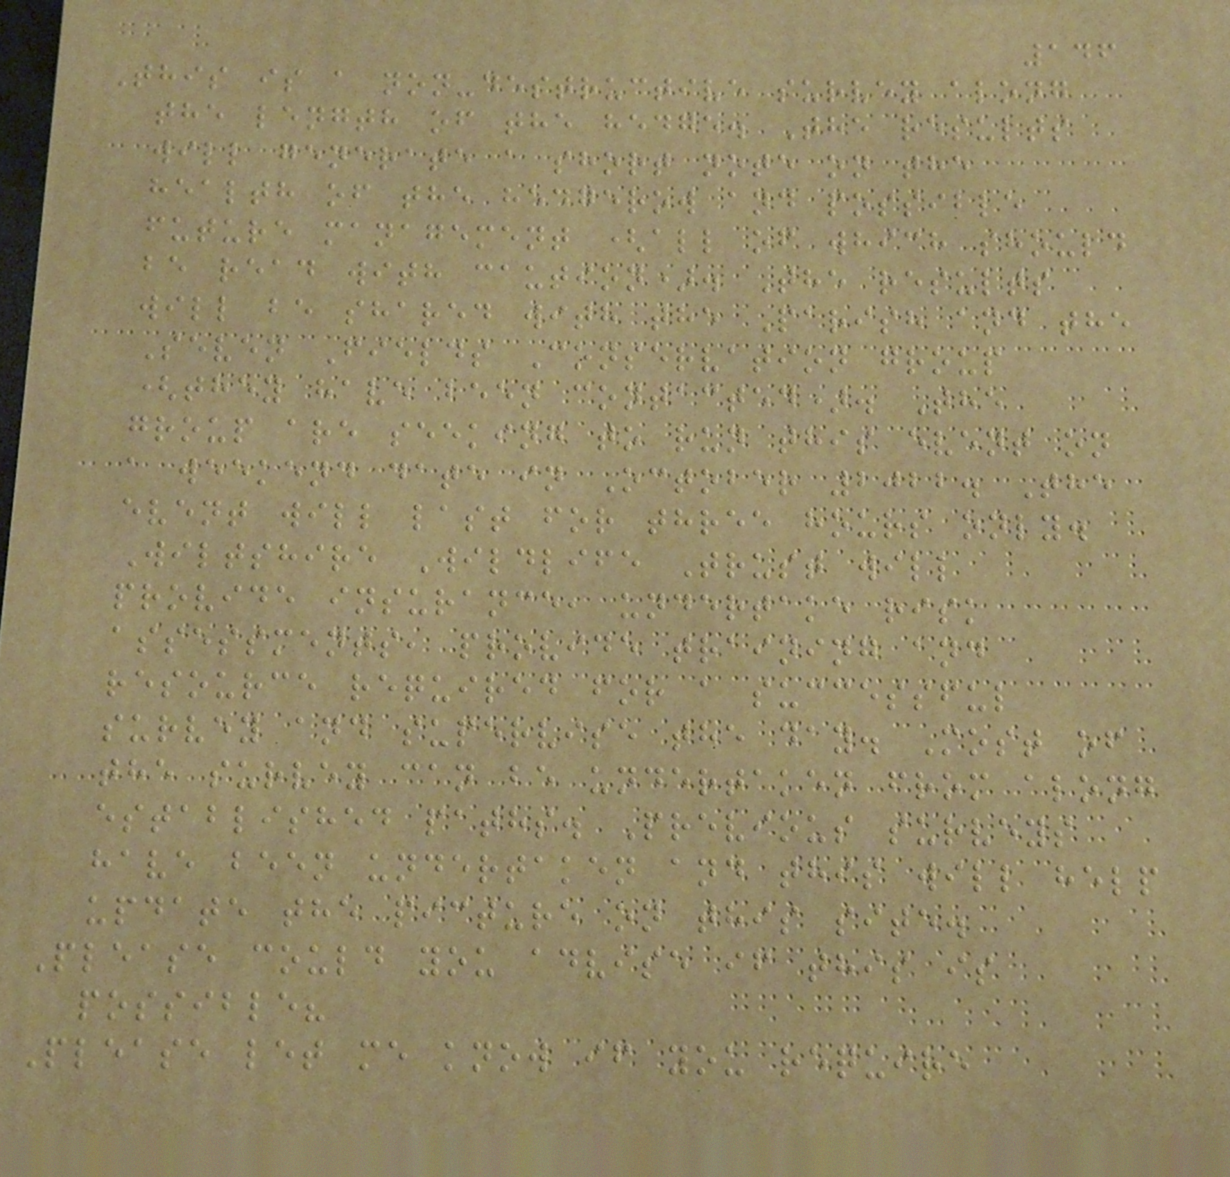146
This is a non-destructive survey along
the length of the hedge. The results
will generate a short note on the
health of the hedgerow and possible
future management (all of which should
be read with caution). The results
will be shared with the Parish and the
Seven Fields Conservation group
(they have been contacted). The
group are seeking to run this event on
a weekend date in October 2022. The
event will last for three hours only.
Wiltshire Wildlife Trust will
provide insurance, undertake risk
assessments, provide training and
resource required for a successful
survey and supervise the day. Most of
the survey can be undertaken from along
established paths. Previous surveys
have been undertaken and this will help
update the picture on this site.
Please could you advise if this is
possible?
Please let me know if you require
